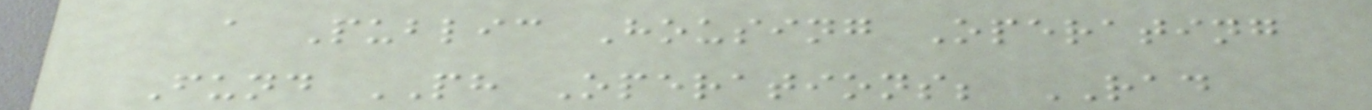a Public Housing Operating
Fund PH Operations; RAD
